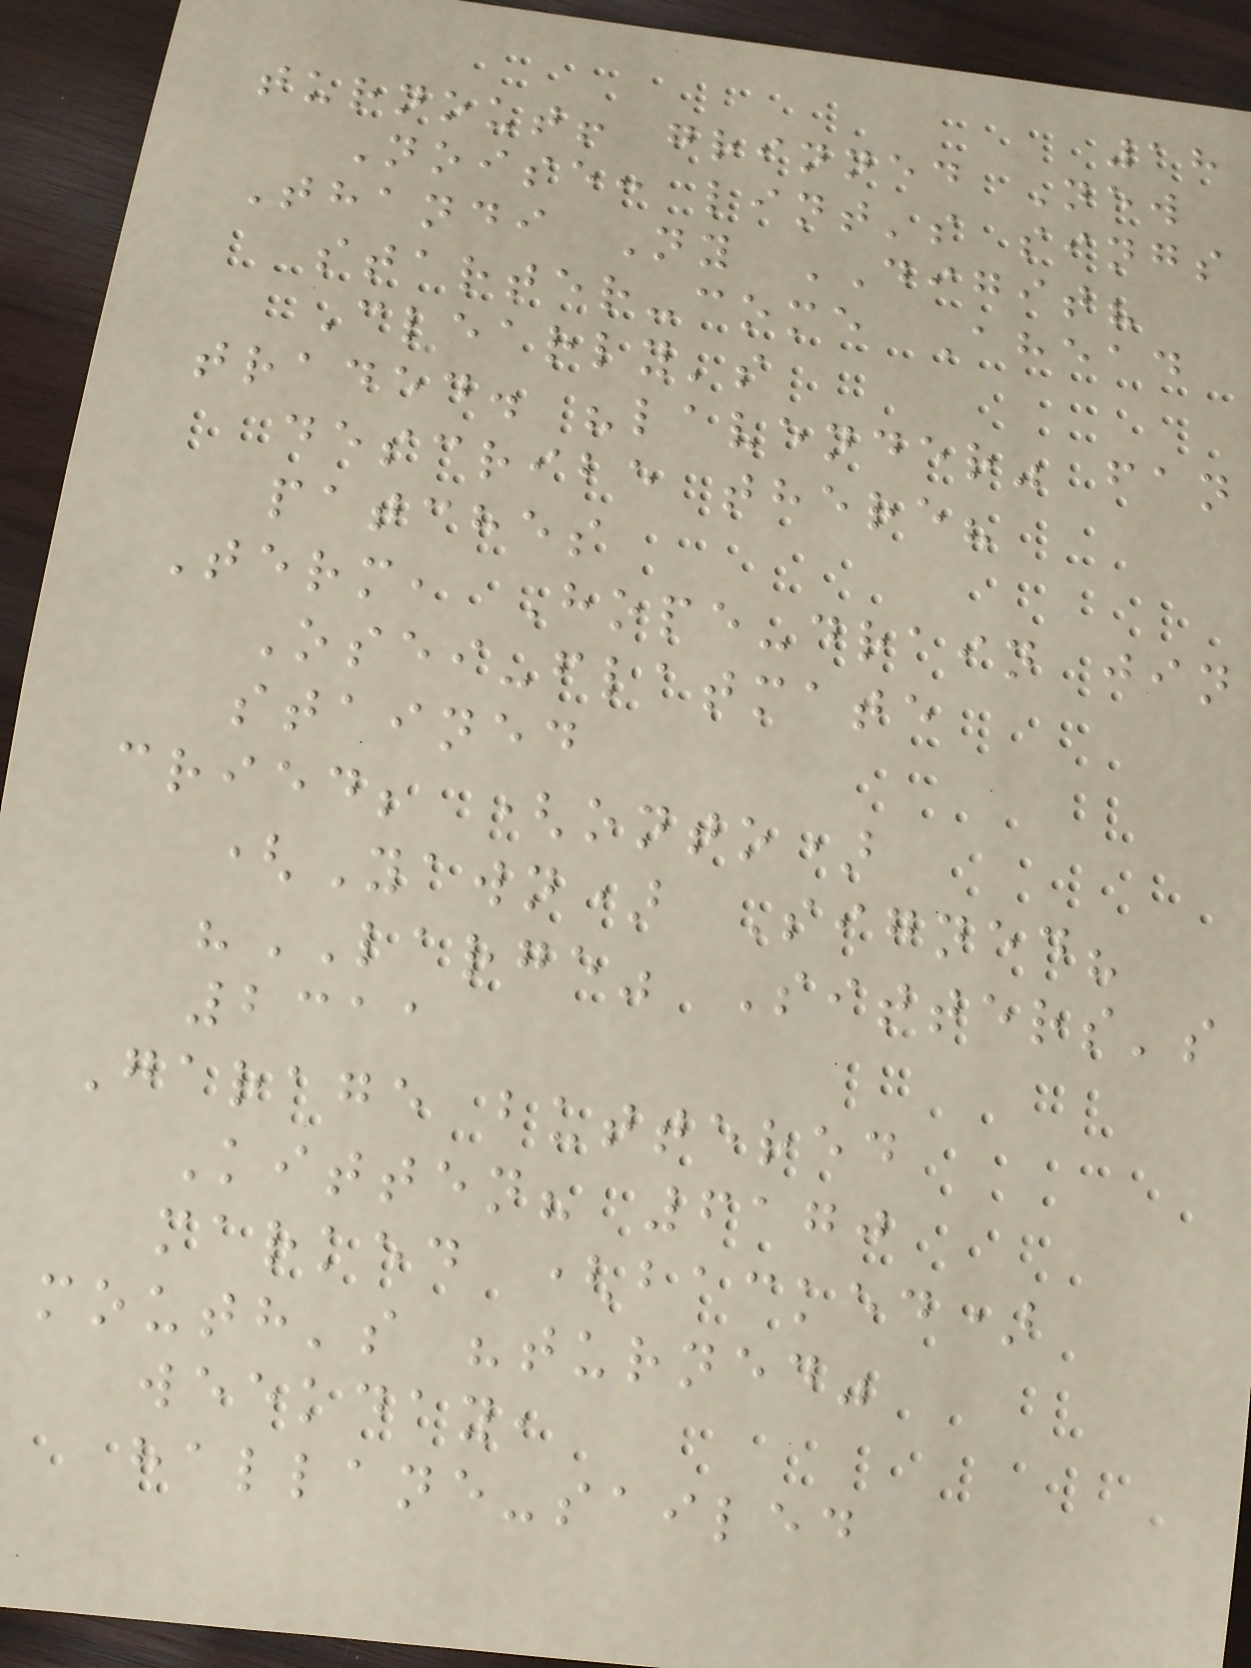18
turnout! grinned New
Noise: lint's sings
Thandi Ny DIGIT?
starter-come Ahead
Clearly's
traded. "lavender" fan
describe there?
patches
Term, Hope-drain jin
Osei-flatmate
stained
cried; (onto)
(Yawn) Signed?
"LARGE" Sitters's
2311
Garage buttered
Kitten? 6170
marked (backed)
mouth's "turned"
weekday,
hallane-sailed
